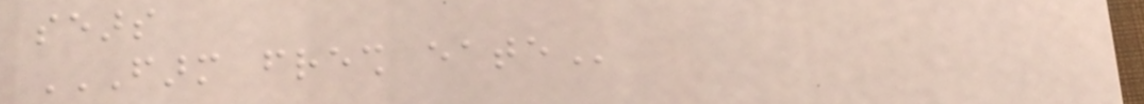sears
FARM FRESH EATE
